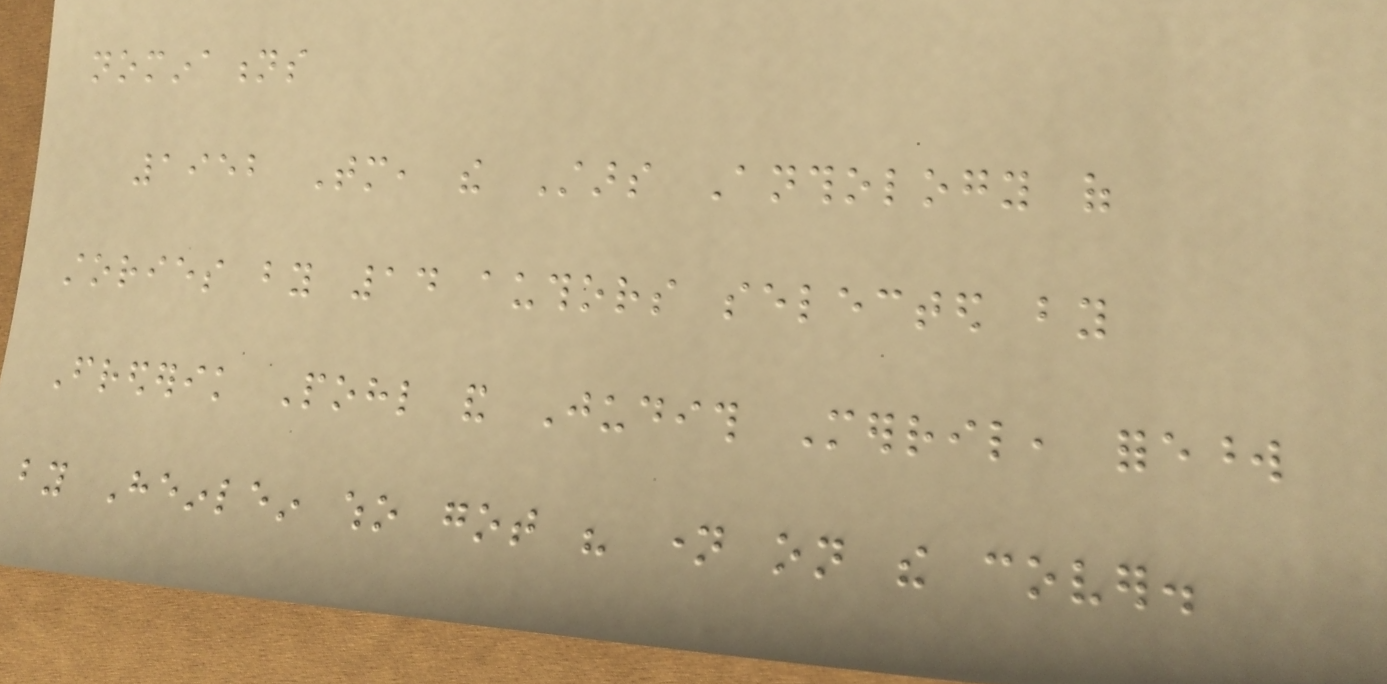nominations
1952 Tomorrow, the Stars Anthology of
stories by 14 authors selected by
Frederik Pohl and Judith Merril, foreword
by Heinlein who got his name on the cover.
